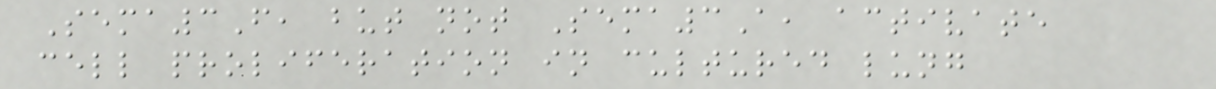Sema3F, but not Sema3A, activate
cell proliferation in cultured lung
